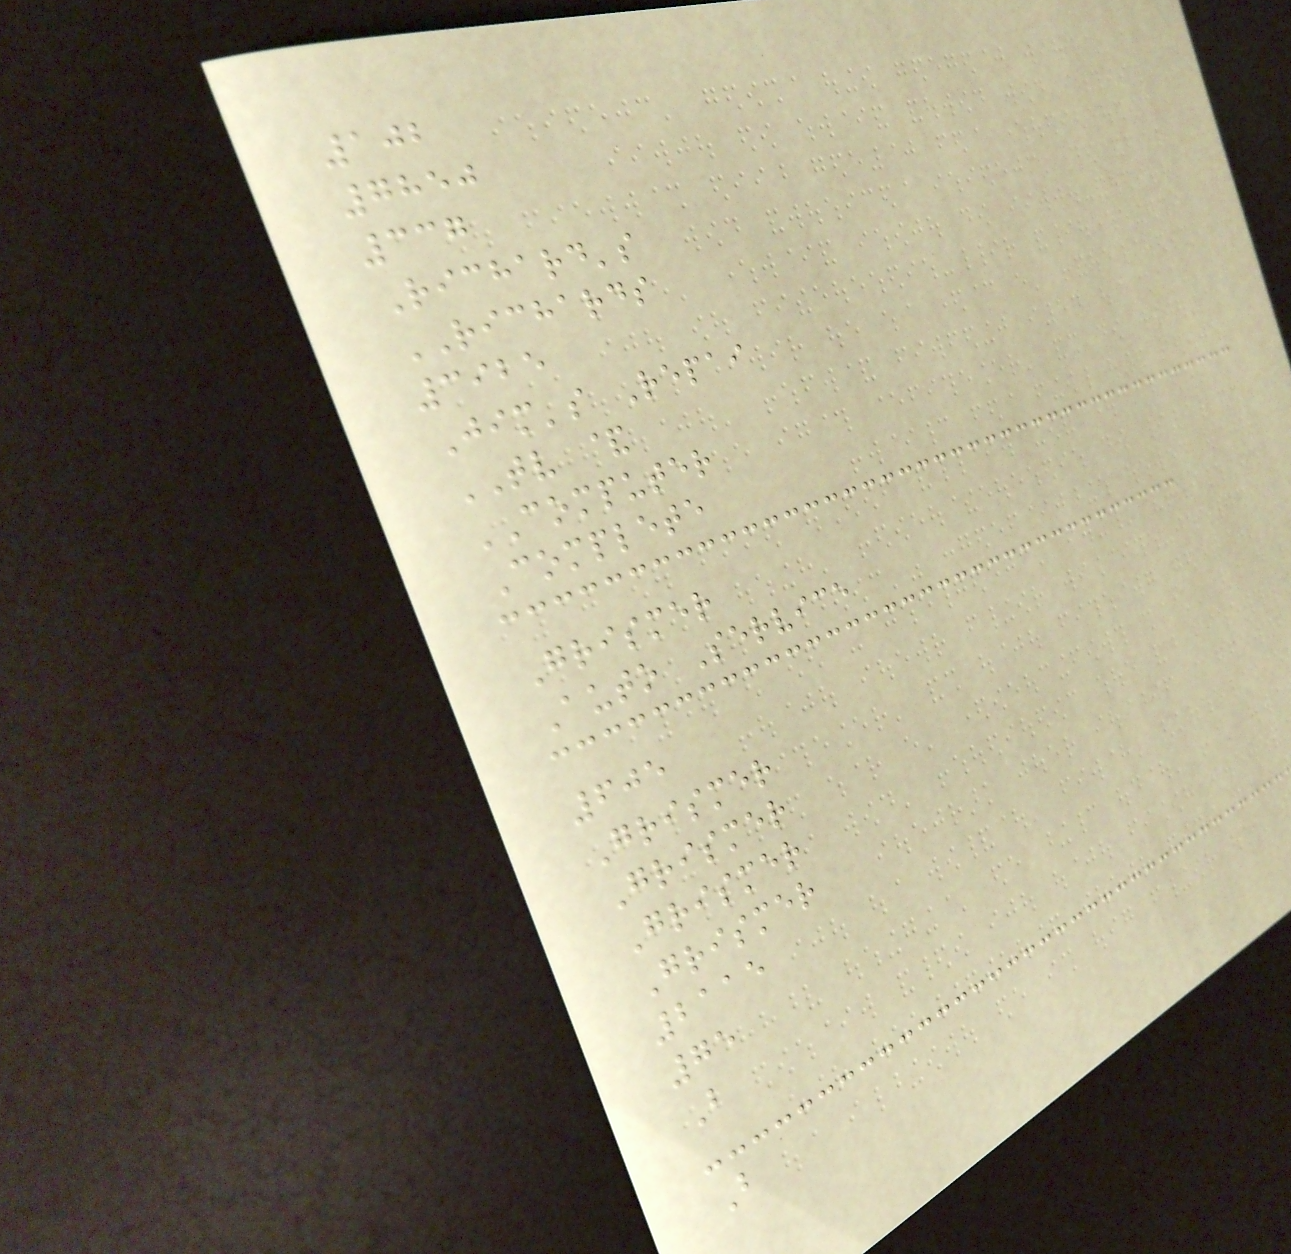102
7850
337
Richard's
RICHARDS
3925
Jim's Repai
TV &
COMPUTER
Complete
Grismer
Auto Service
605
Grismer
Grismer
Grismer
Grismer
2115
75
B
B
